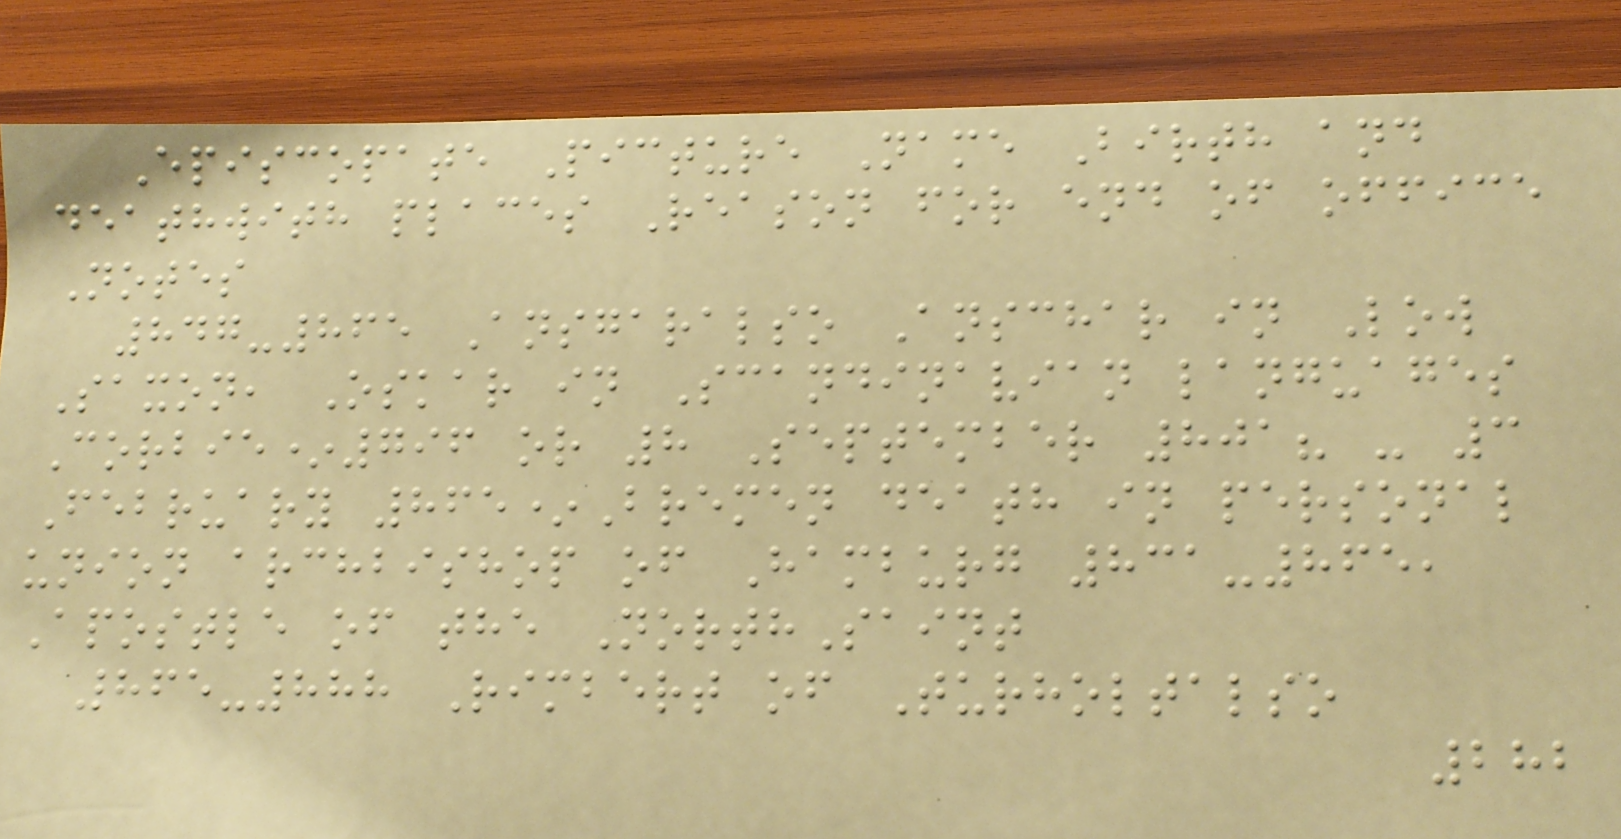Episcopate Picture Name Birth and
deathwith places Reason for end of office
Notes
847-865 Ansgaralso Anschar in Low
Saxon, Oskar in Scandinavian languages
Corbie*796 or 8 September 801? - 3
February 865*Bremen death in personal
union archbishop of Hamburg 831-865,
Apostle of the NorthSaint
865-888 Rimbert of Turholtalso
282
